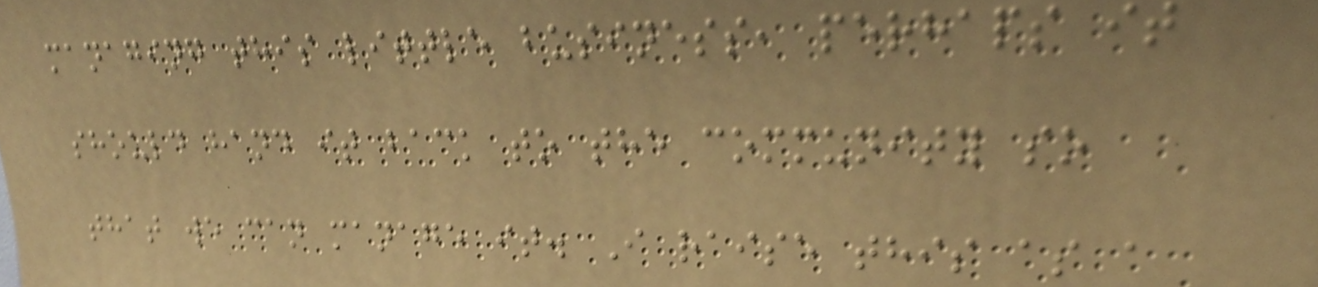managing this little business, perhaps it
should hand it back to the community so
that we can manage it. I raise this as a
